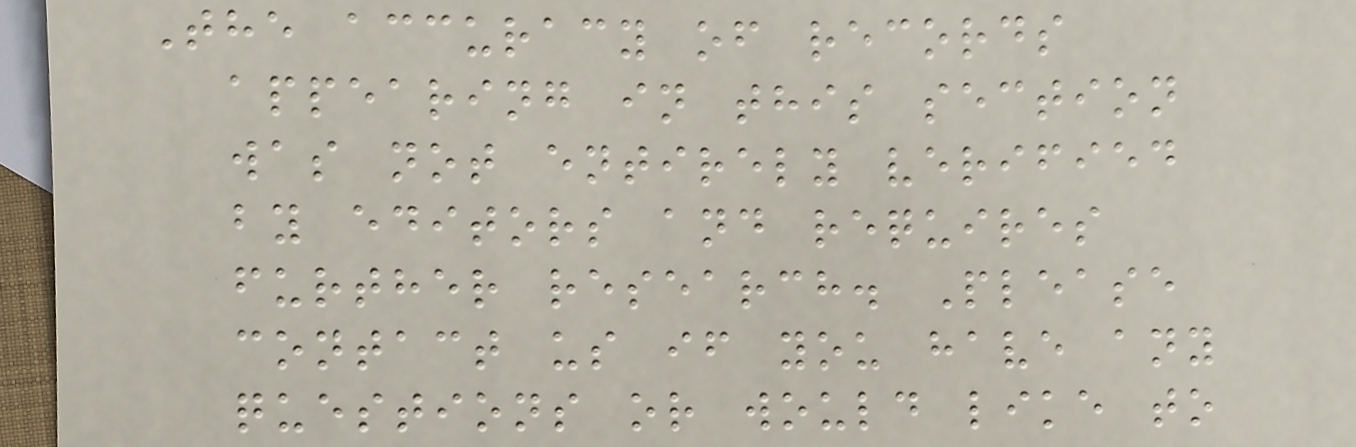The accuracy of records
appearing in this section
was not entirely verified
by editors and requires
further research. Please
contact us if you have any
questions or would like to
